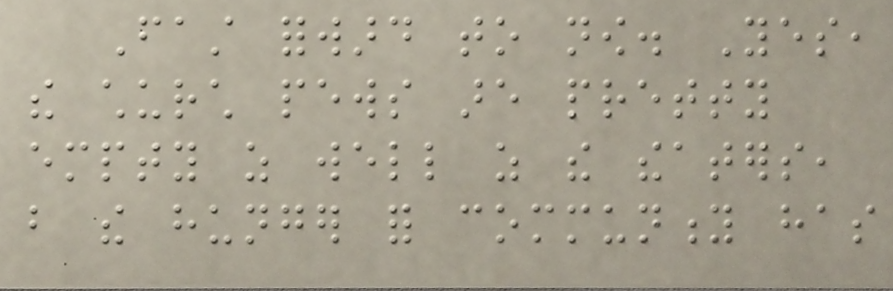Fast forward to now. Yes,
the church pews are pretty
empty as well as the theaters,
but the hunger for community has
